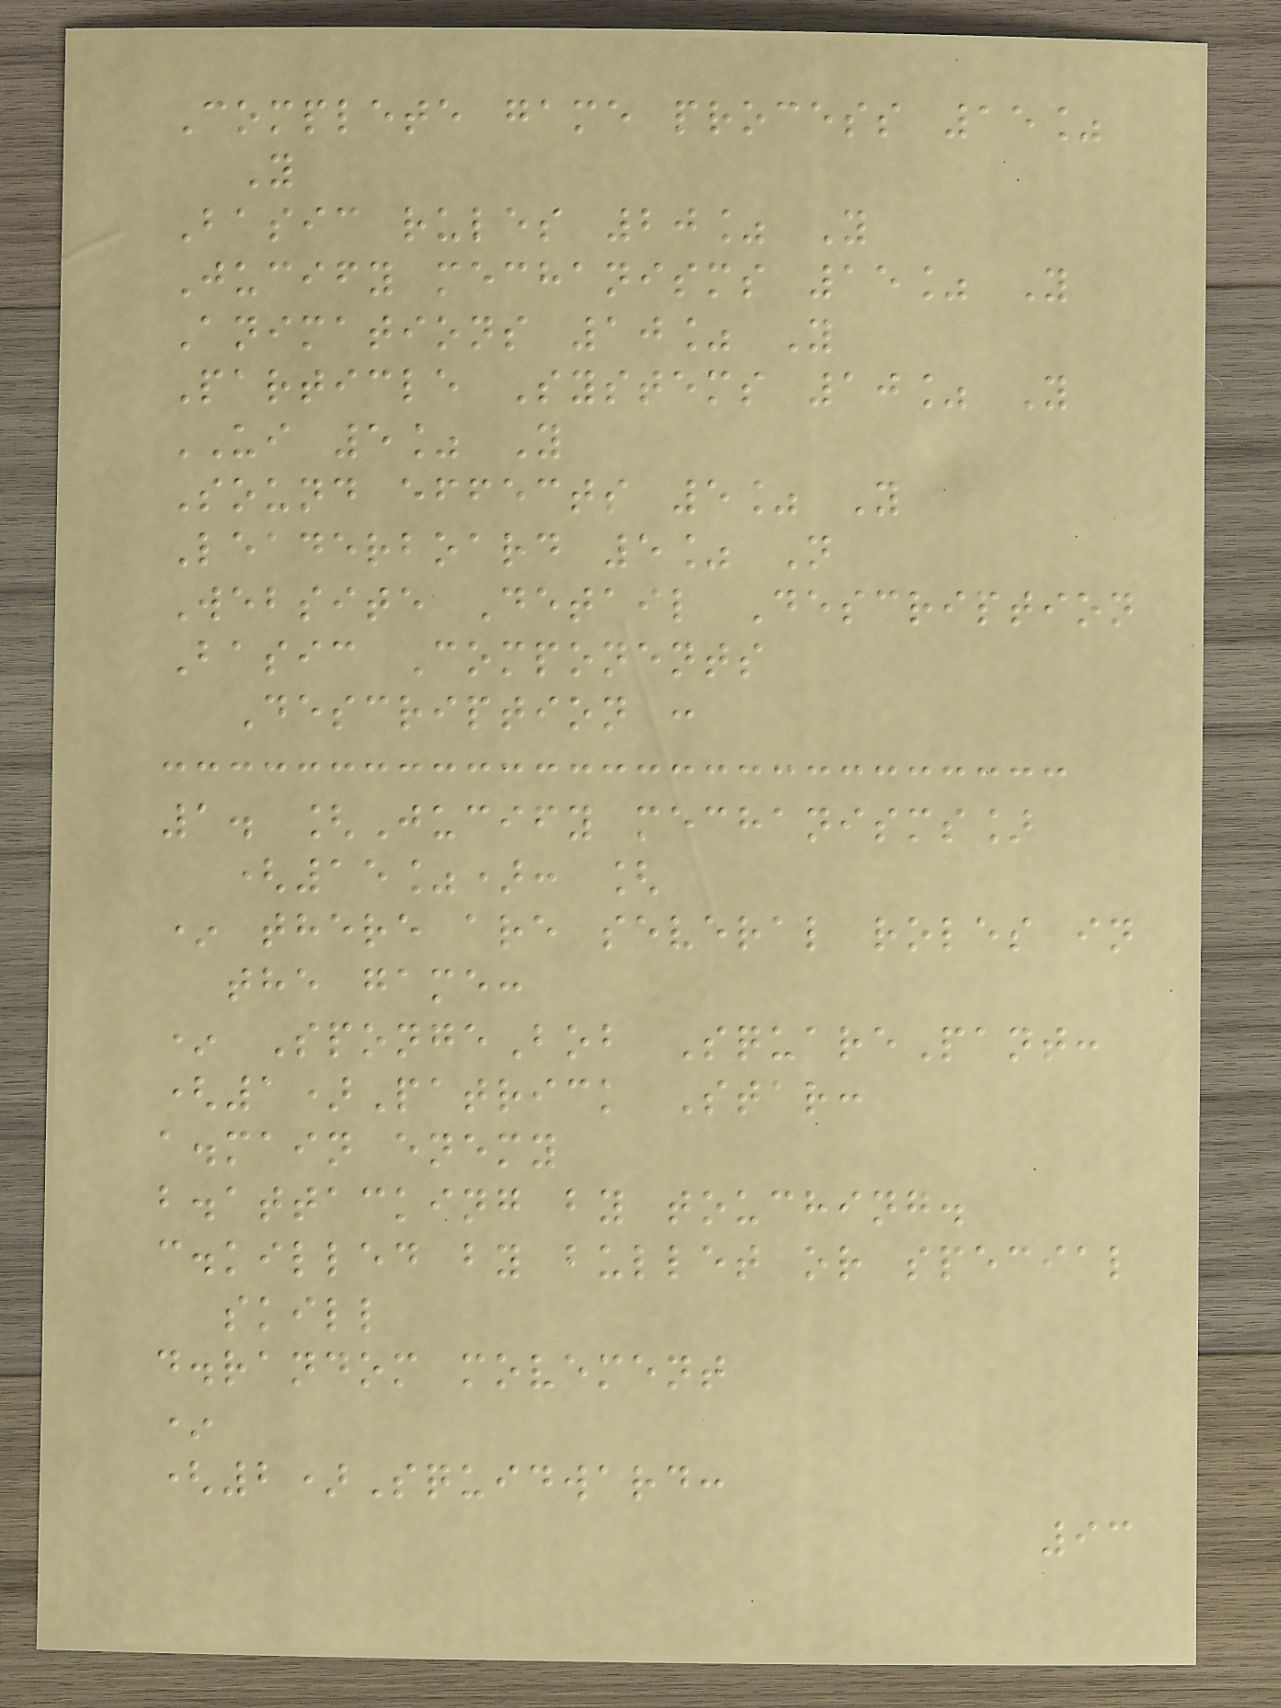Complete game process 15%
Y
Basic rules 20% Y
Jucify mechanisms 15% Y
Animations 10% Y
Particle Systems 10% Y
UI 5% Y
Sound effects 5% Y
Leaderboard 5% N
Website Detail Description
Basic Components
Description :
1. [Jucify mechanisms]
(15%): [
* there are several roles in
the game:
* SpongeBob SquarePant:
(1)Patrick Star:
a.main enemy
b.attacking by touching.
c.killed by bullet or special
skill
d.random movement
*
(2)Squidward:
93
